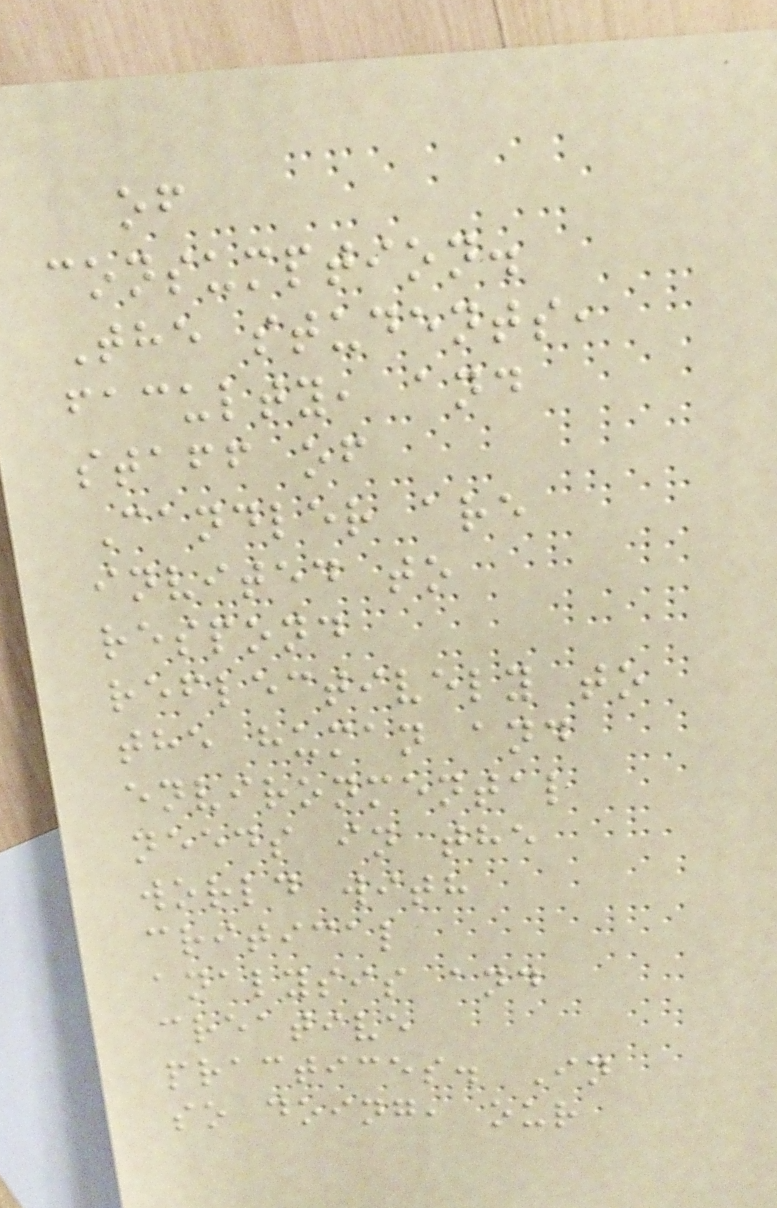of
consumption.
The students,
faculty, and
staff of
Candler are
invited to
respond
reflectively to
the human and
environmental
needs in the
world with
critical
analysis and
creative
practices. In
so doing, our
